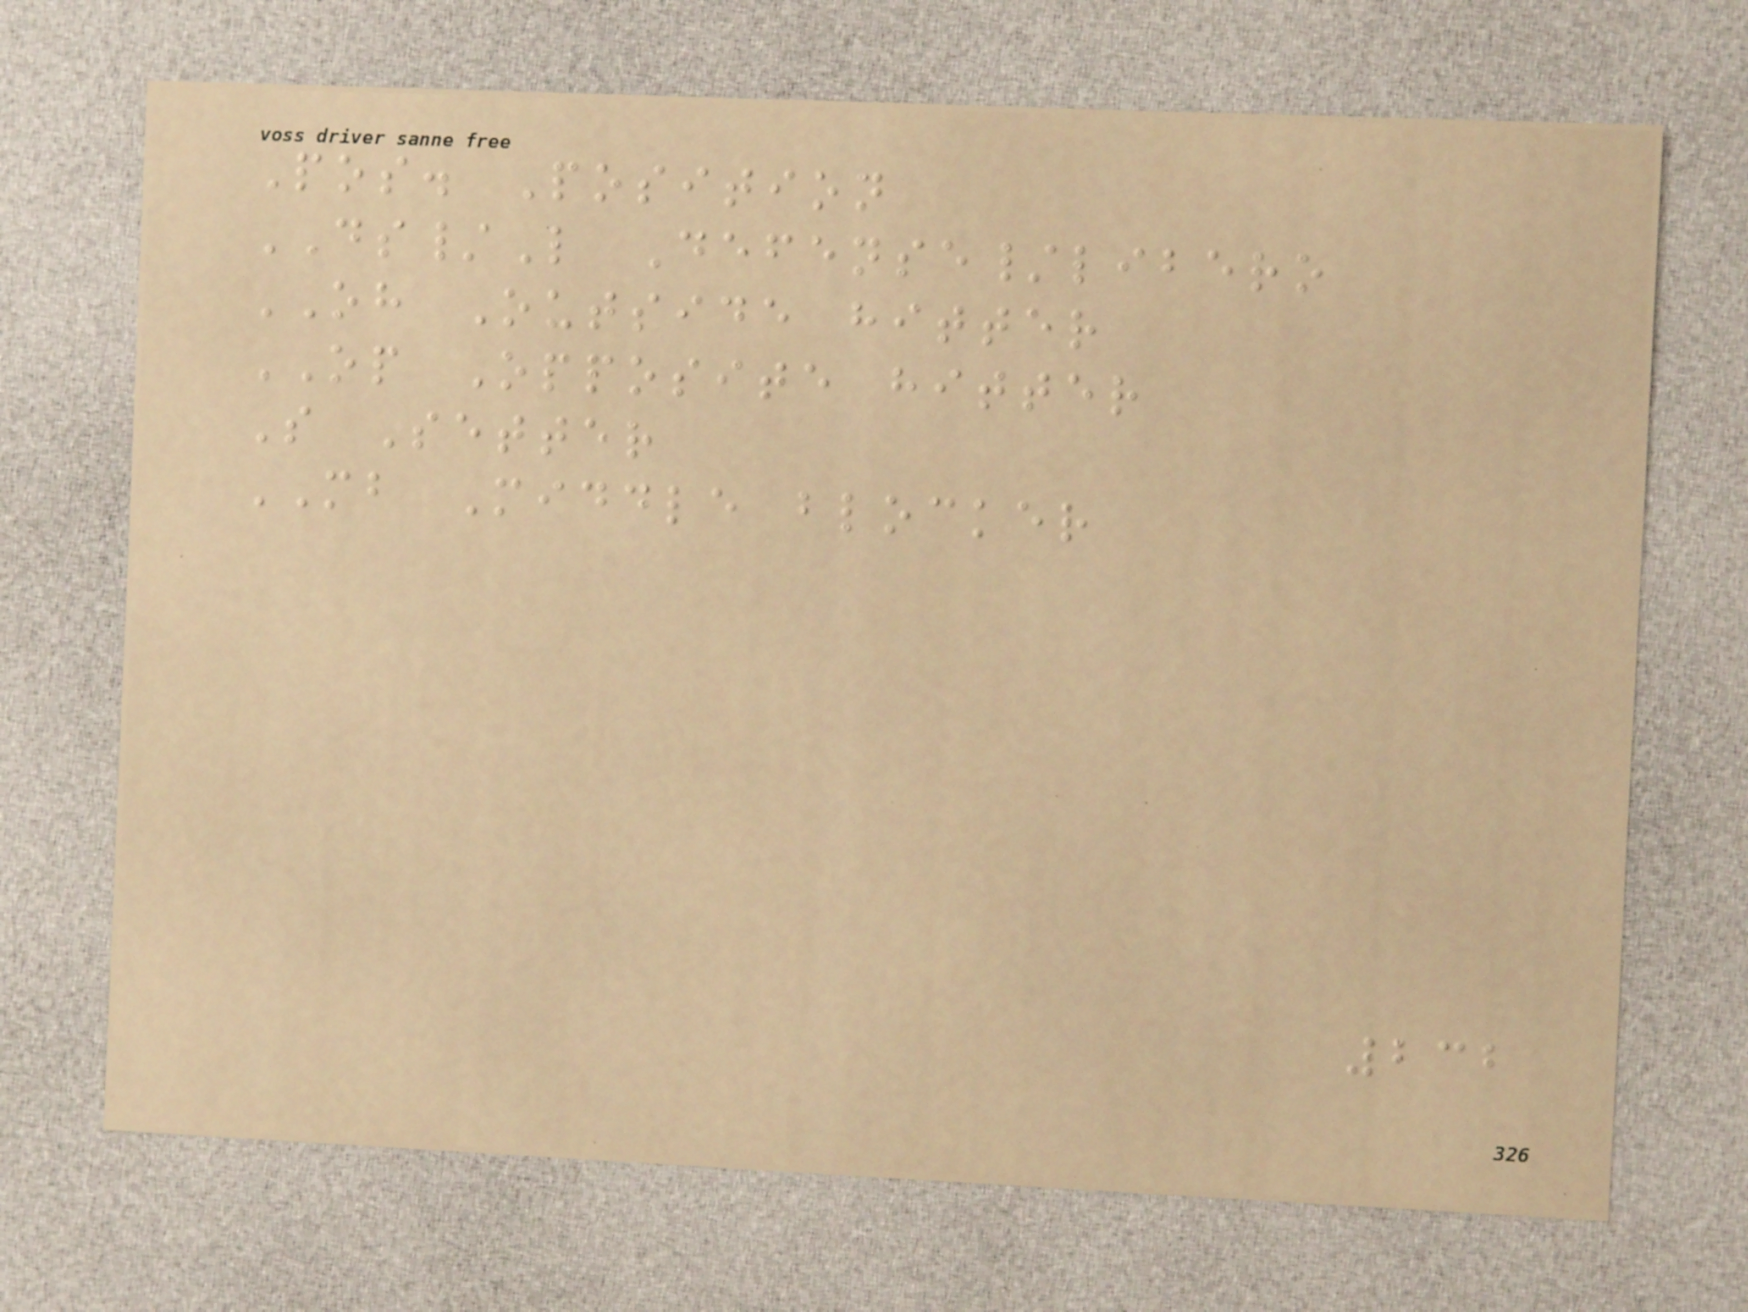Pos. Position
DS/L Defense/libero
OH Outside hitter
OP Opposite hitter
S Setter
MB Middle blocker
232
